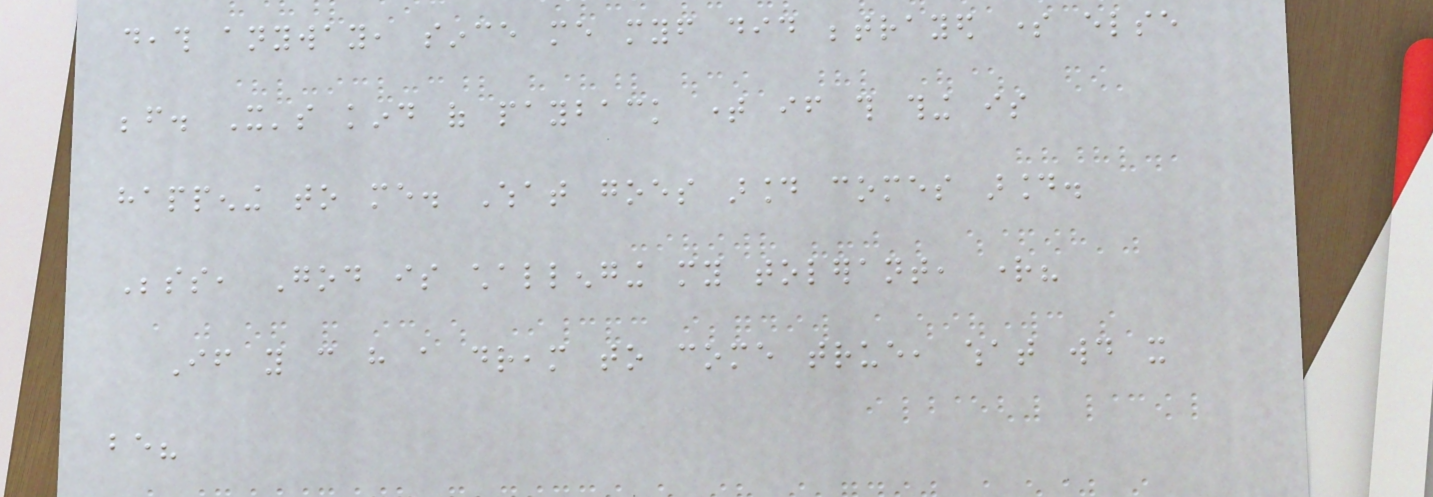death anyway, since me myself did betrayed some else
before. It's kind of payback time if this thing is
happening to me. What goes around comes around.
Besides, God is challenging my tolerant, right?
If you can have a dream to come true, what would it
be?
